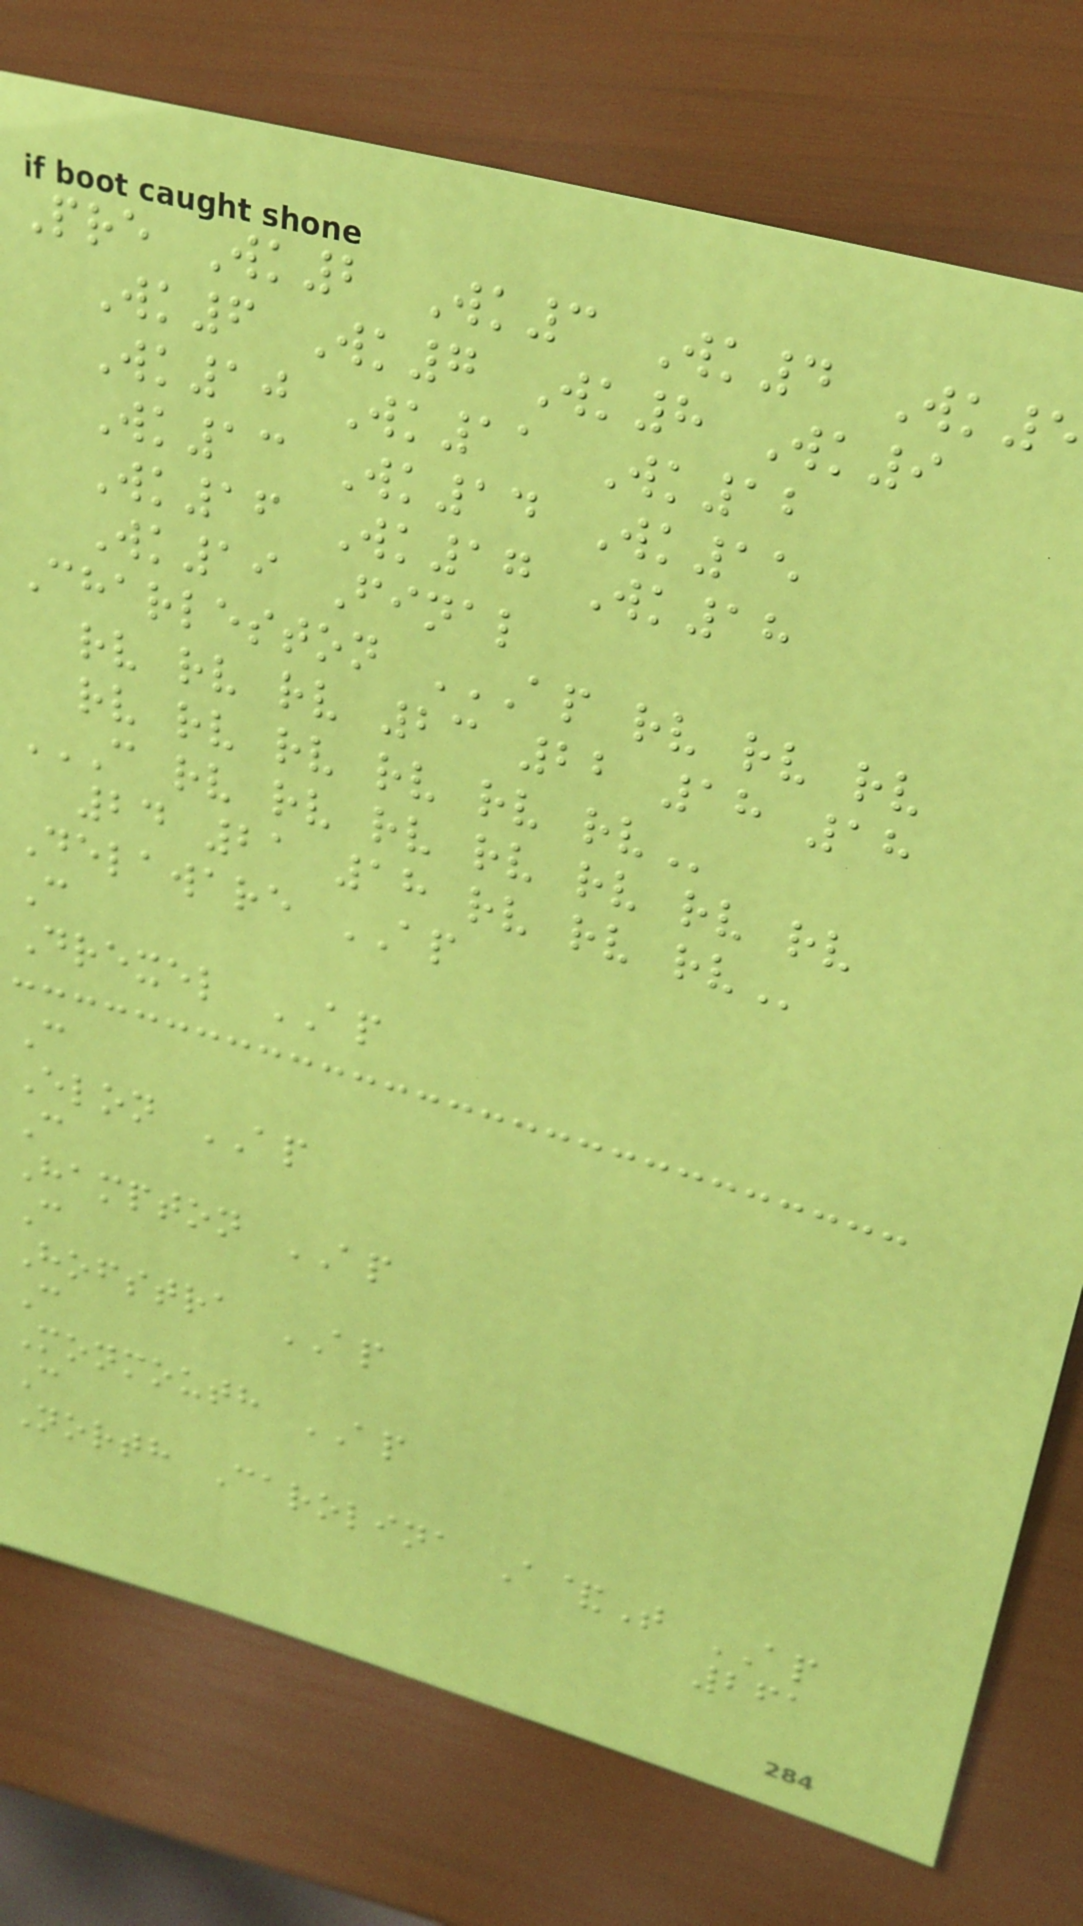Pre Wk2 Wk3 Wk4 Wk5
Wk6 Wk7 Wk8 Wk9
Wk10 Wk11 Wk12
Wk13 Wk14 Wk15
Wk16 Wk17 Wk18
Wk19 Final
Charleston AP RV RV RV
rv rv rv 23 22 18 18
rv rv rv rv rv
C RV RV RV RV RV RV RV
24 21 18 rv rv
Delaware AP
C
Drexel AP
C
Elon AP
C
Hampton AP
C
Hofstra AP
C
Monmouth AP
C
North Carolina A&T AP
261
